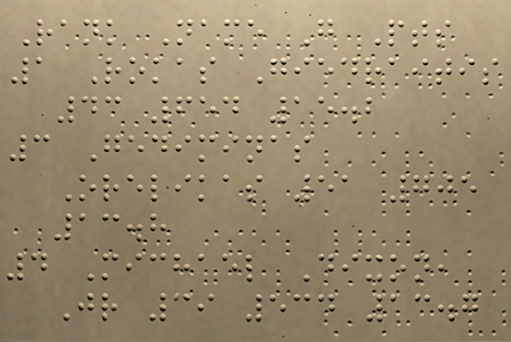Rank Name G Pts
1 Rokas Giedraitis
43 654 15.2
3 Gediminas
Orelikas 51 705
13.8
4 Michael Dixon,
Jr 39 534 13.7
